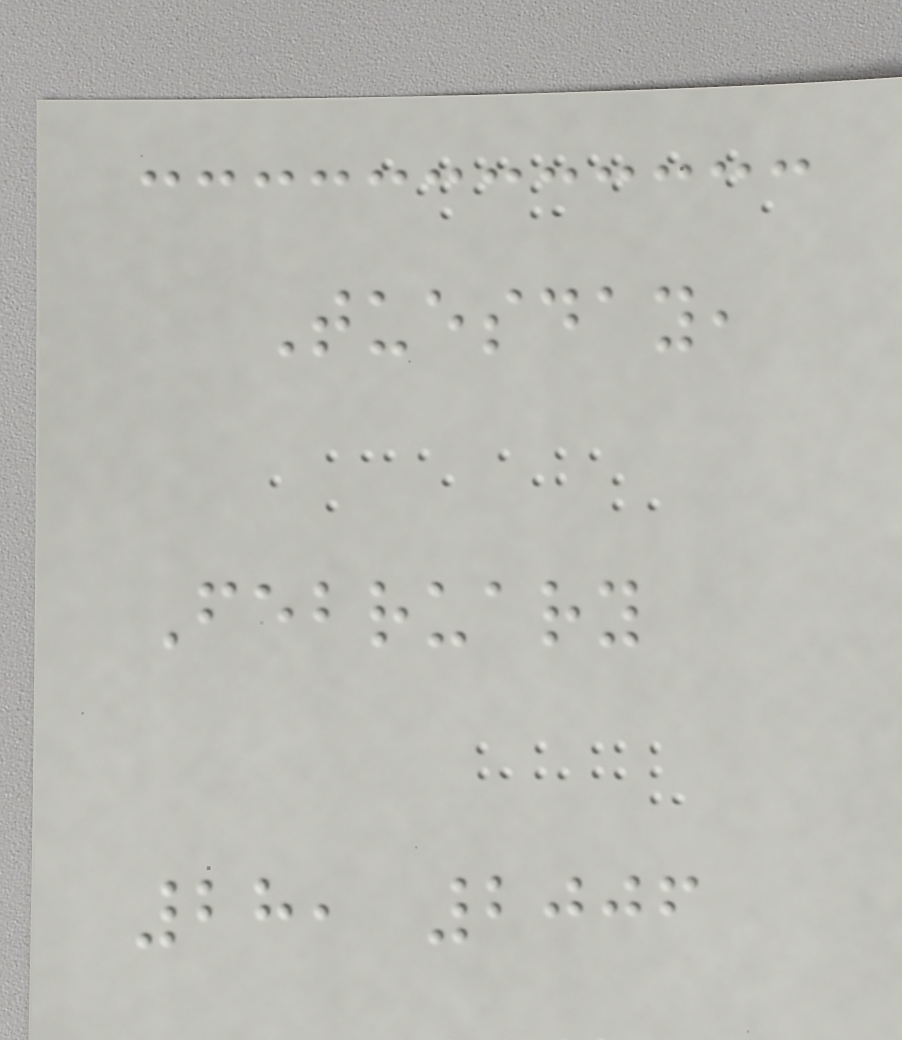Tuesday,
February
28, 2006
